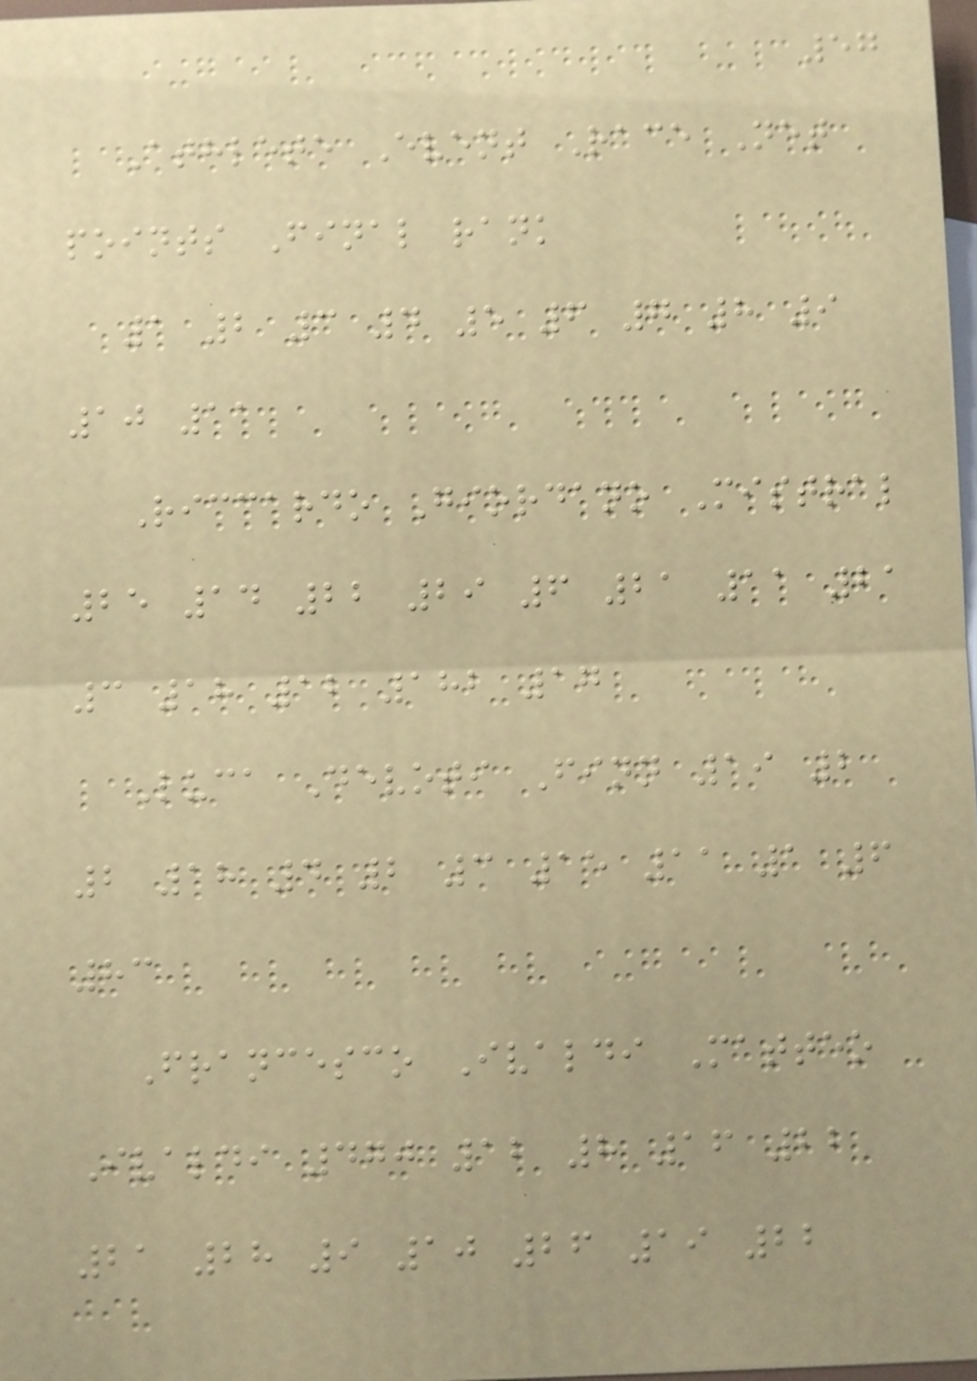57
Athlete Event Race Net
points Final rank
1 2 3 4 5 6 7 8 9
10 11
Riccardo Giordano Mistral
25 14 22 29 6 21 11 21
3 18 12 182 17
Luca Devoti Finn 19 2
2 18 4 2 3 15 11 1 6
83
Francesco Ivaldi Matteo
Ivaldi 470 12 8 16 22
21 28 9 10 26 19 22
